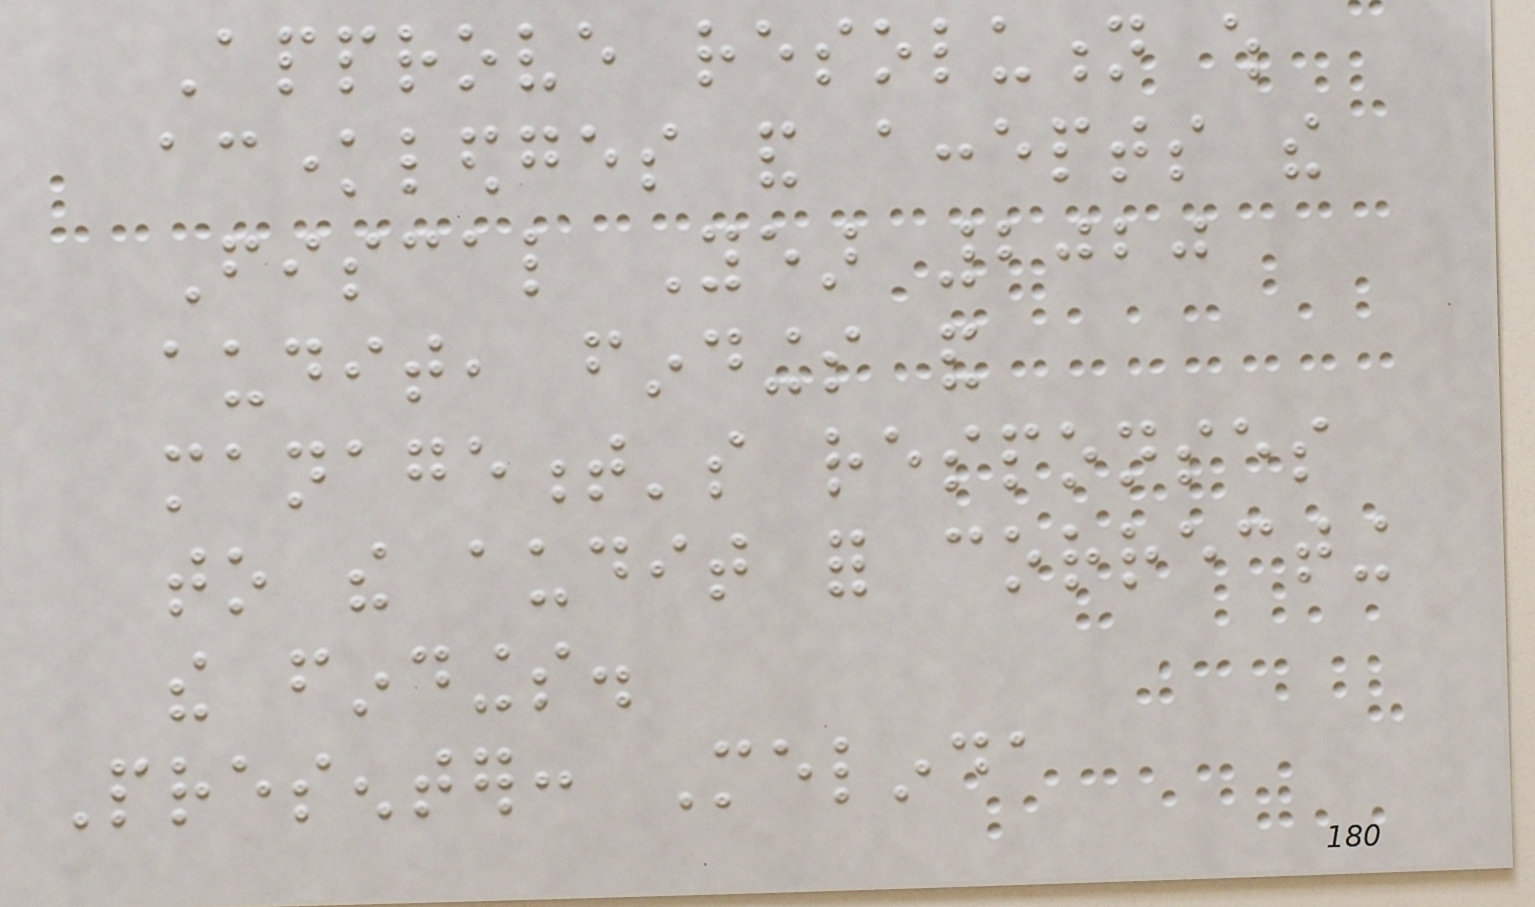Approve resolution which
acknowledges and accepts the
Fiscal Year 2020
audit, findings and
management's responses
to the audit for correcting
the findings.
Presenter: Melinda
